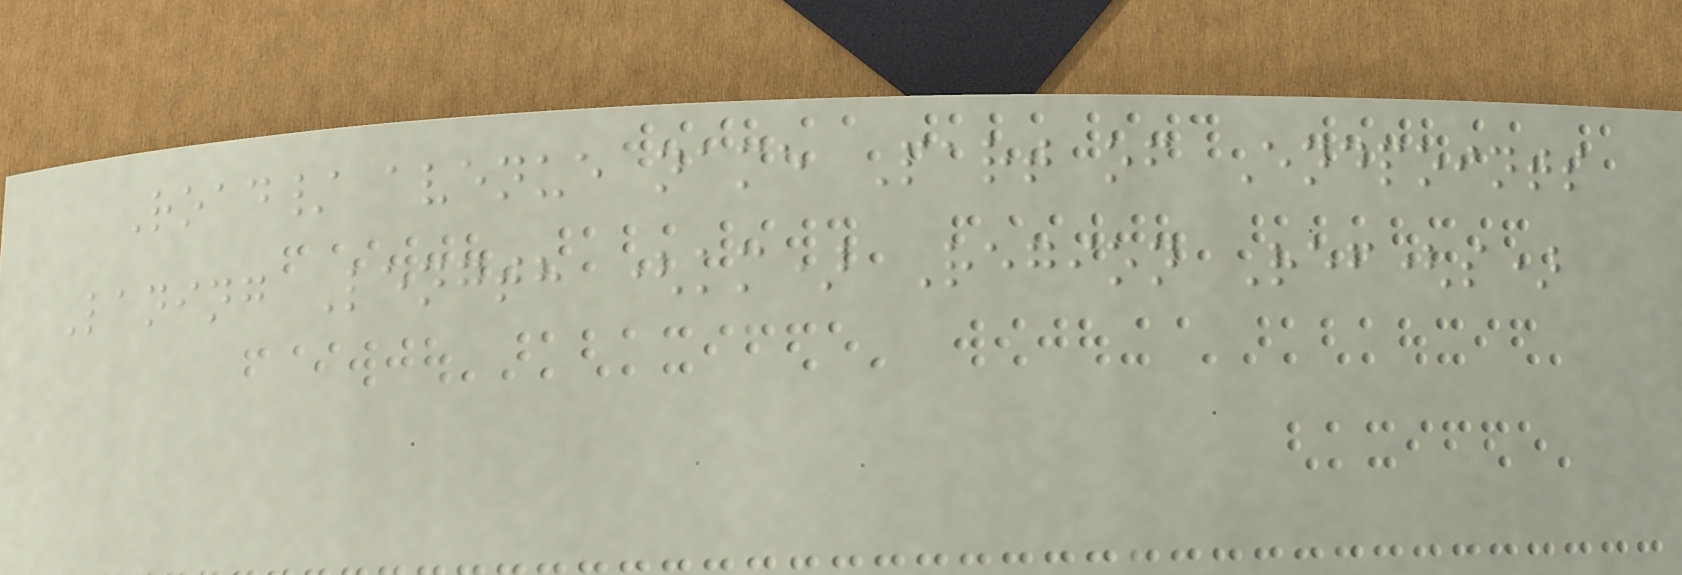Road/ avenue name Part of Endpoints
Laning Length (km) Region Ref(s)
